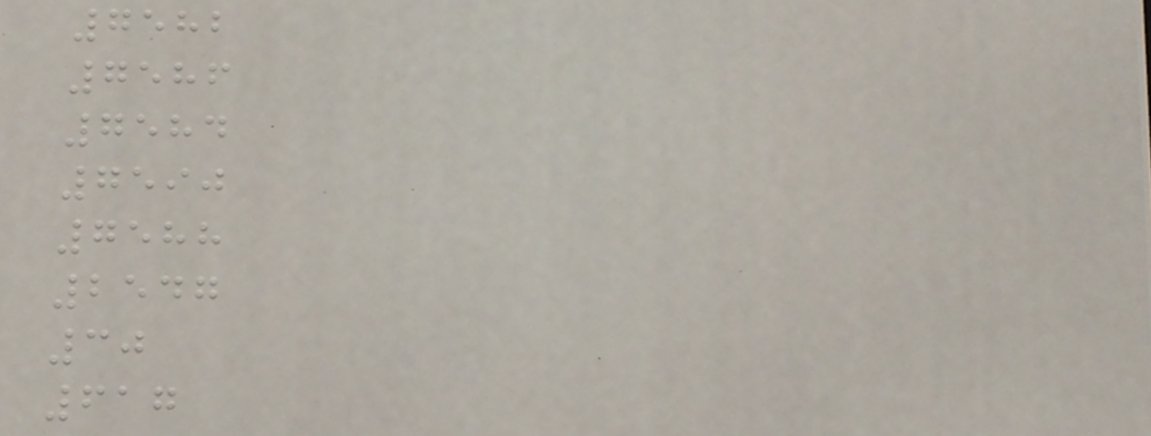7582
7586
7584
7590
7588
2547
30
617
